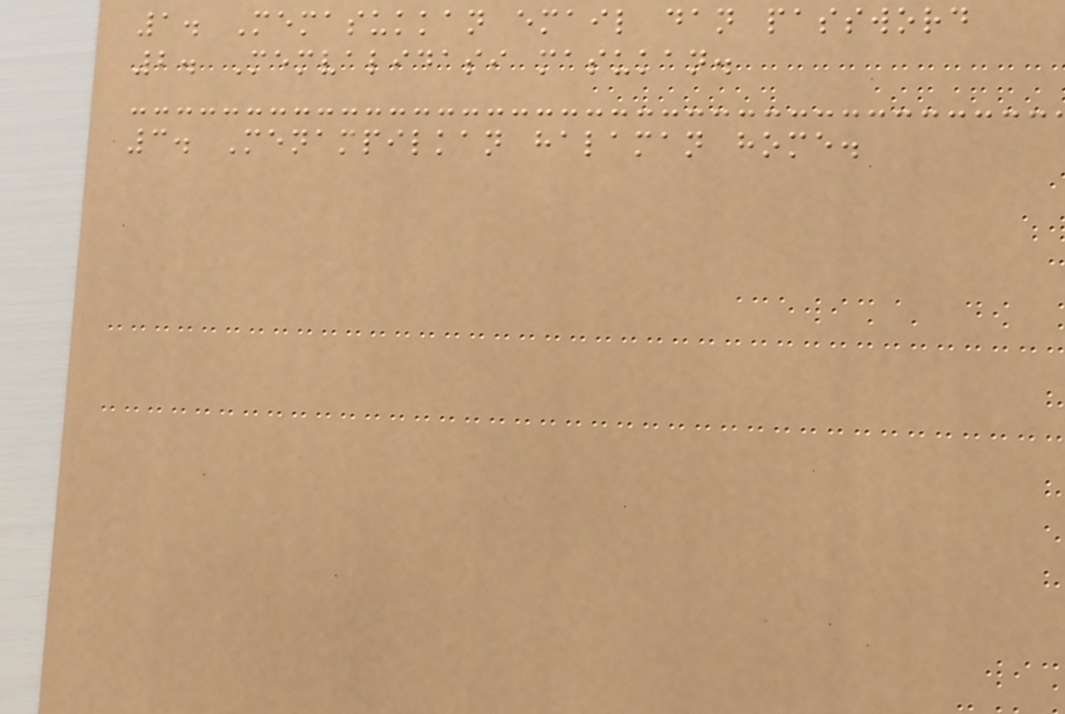1. Memasukkan email dan password
2. Memvalidasi masukan.
3. Menampilkan halaman home.
